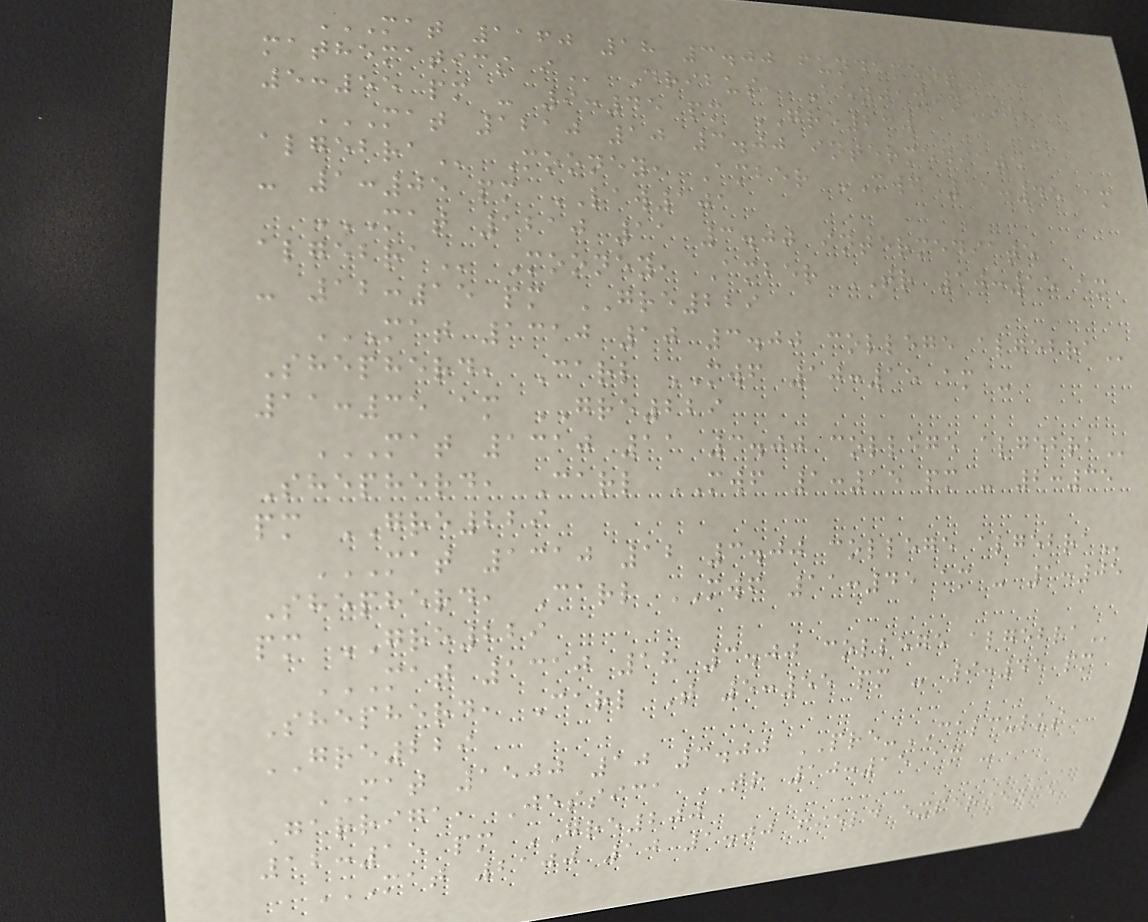MAT 1160 18 3.00 FUNDAMENTAL
MATHEMATICS I Dribus, Benjamin R
5:55 pm - 9:45 pm GRE230
MAT 1210 10 3.00 INTERMEDIATE
ALGEBRA Mooney, Amber MWF 11:45 am
- 1:05 pm LAW101
MAT 1210 11 3.00 INTERMEDIATE
ALGEBRA Mooney, Amber TR 10:15 am
- 12:15 pm GRE229
MAT 1310 10 3.00 COLLEGE ALGEBRA
Shepherd, Carl MWF 10:15 am -
11:35 am GRE229
MAT 1310 11 3.00 COLLEGE ALGEBRA
Shepherd, Carl MWF 1:15 pm - 2:35
pm GRE229
MAT 1310 12 3.00 COLLEGE ALGEBRA
Shepherd, Carl MWF 11:45 am - 1:05
pm GRE229
MAT 1310 18 3.00 COLLEGE ALGEBRA
Shepherd, Carl T 5:55 pm - 9:45 pm
GRE229
MAT 1500 10 3.00 PRE-CALCULUS
Garriga, Jessica TR 10:15 am -
12:15 pm GRE200
MAT 2100 10 1.00 FIELD EXPERIENCE
